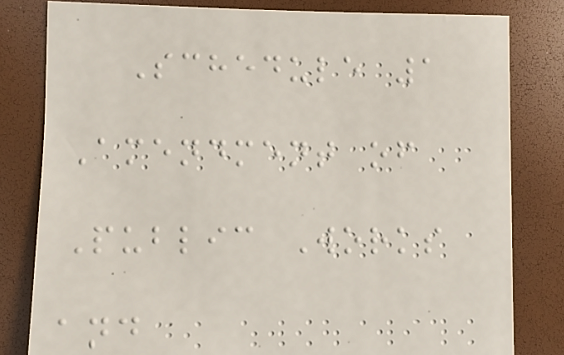Schedule 1
Amendment of
Public Works
and
